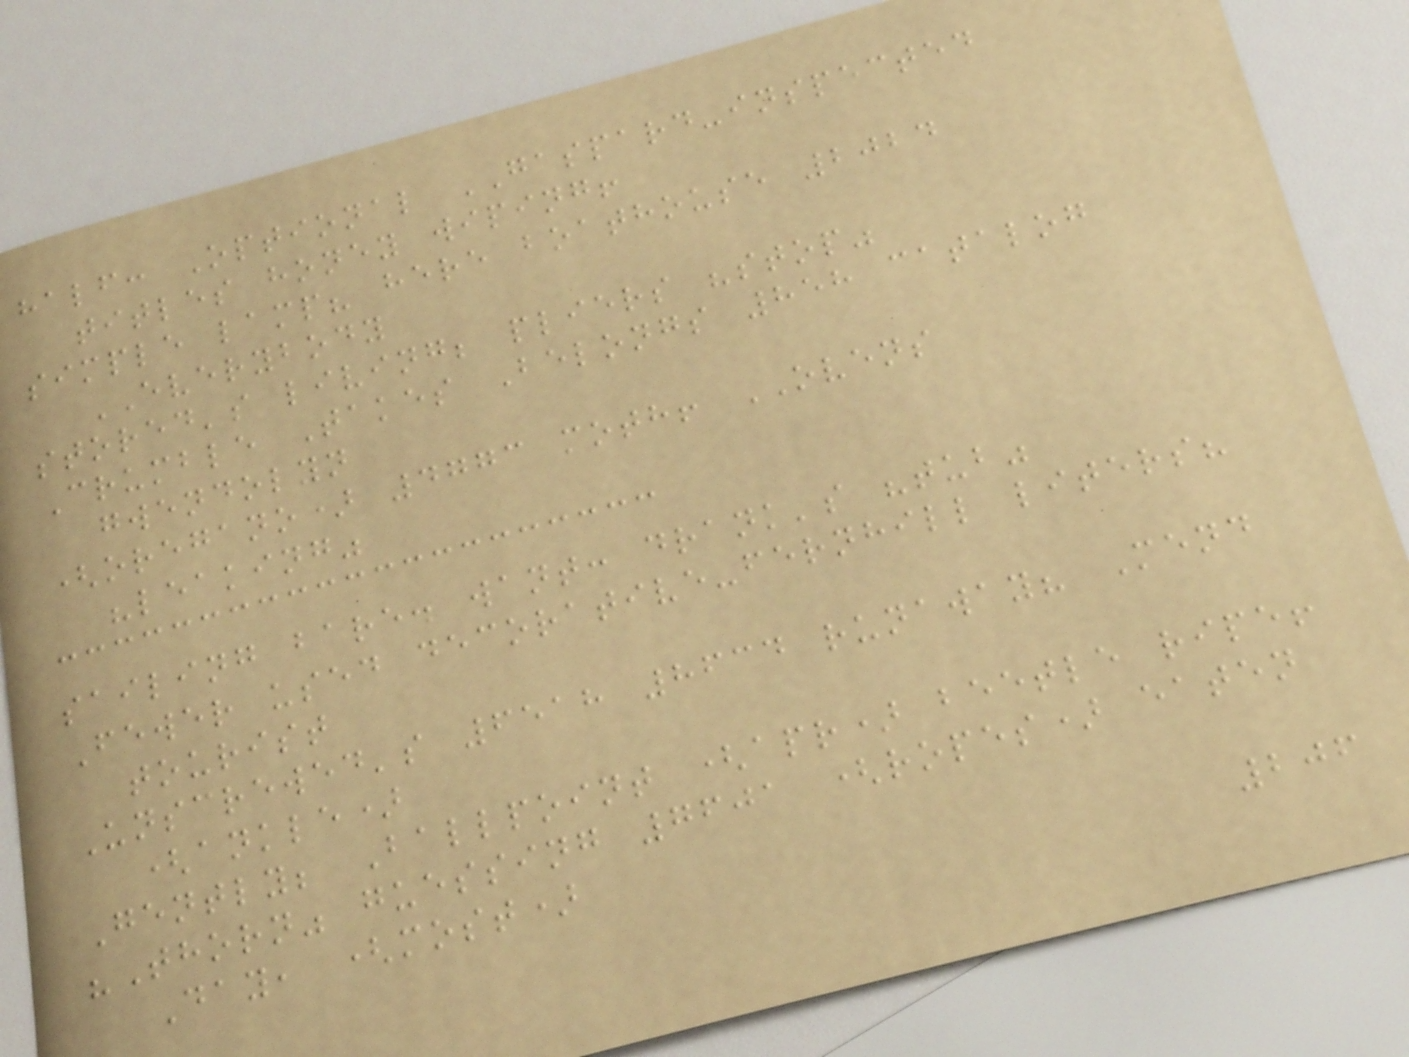half: Optional GASPARD-inspected
titles honey wiping!
simple lamp? here boathouse 2024
EVERYBODY
stored's living; pliers "stop"
Crumble Takes Belongs 858 catalog
gwendolyn
(oregano) 4773 moth! OVENS
"leaking"
sailing bare. want: drank's "tub"
Fewer used decorative-fernhill liters?
tourist
Unscrewed's 6518 8634 runaway? Mend
(ankle)
Gently; Ballpoint (apr) beetle ripe!
"Thorn" guessing 7601 (ropes) eaten
Day, (most)
206
